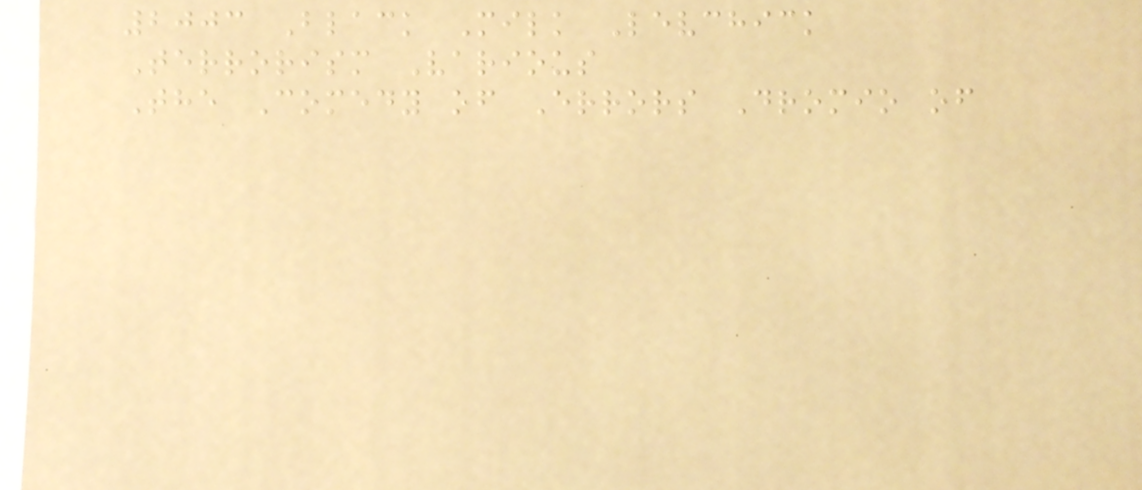2003 Black Milk Levchick
Terrorism Various
The Comedy of Errors Dromio of
